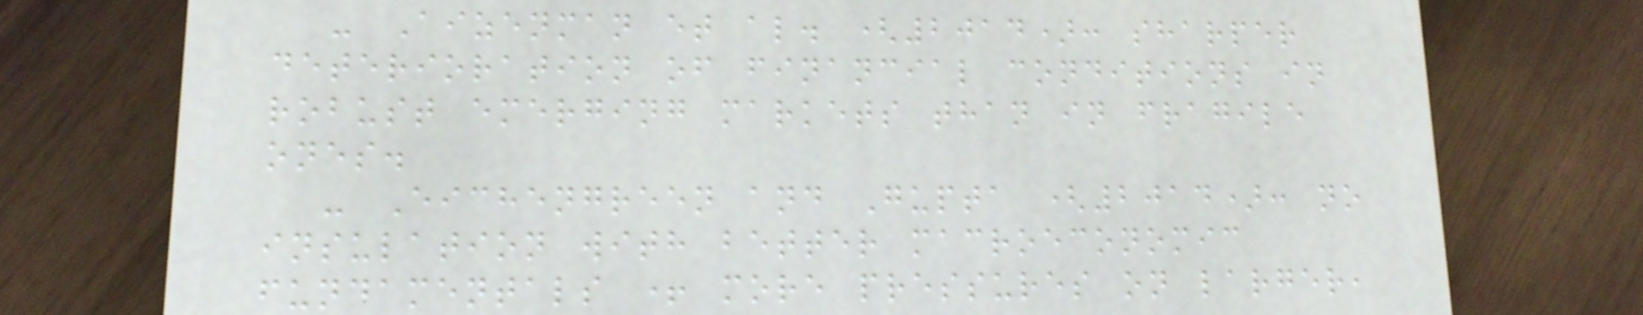- Aizenman et al. (2014): sharper
deterioration of financial conditions in
robust emerging markets than in fragile
ones.
- Eichengreen and Gupta (2014): no
insulation with better macroeconomic
fundamentals + more pressures on larger,
